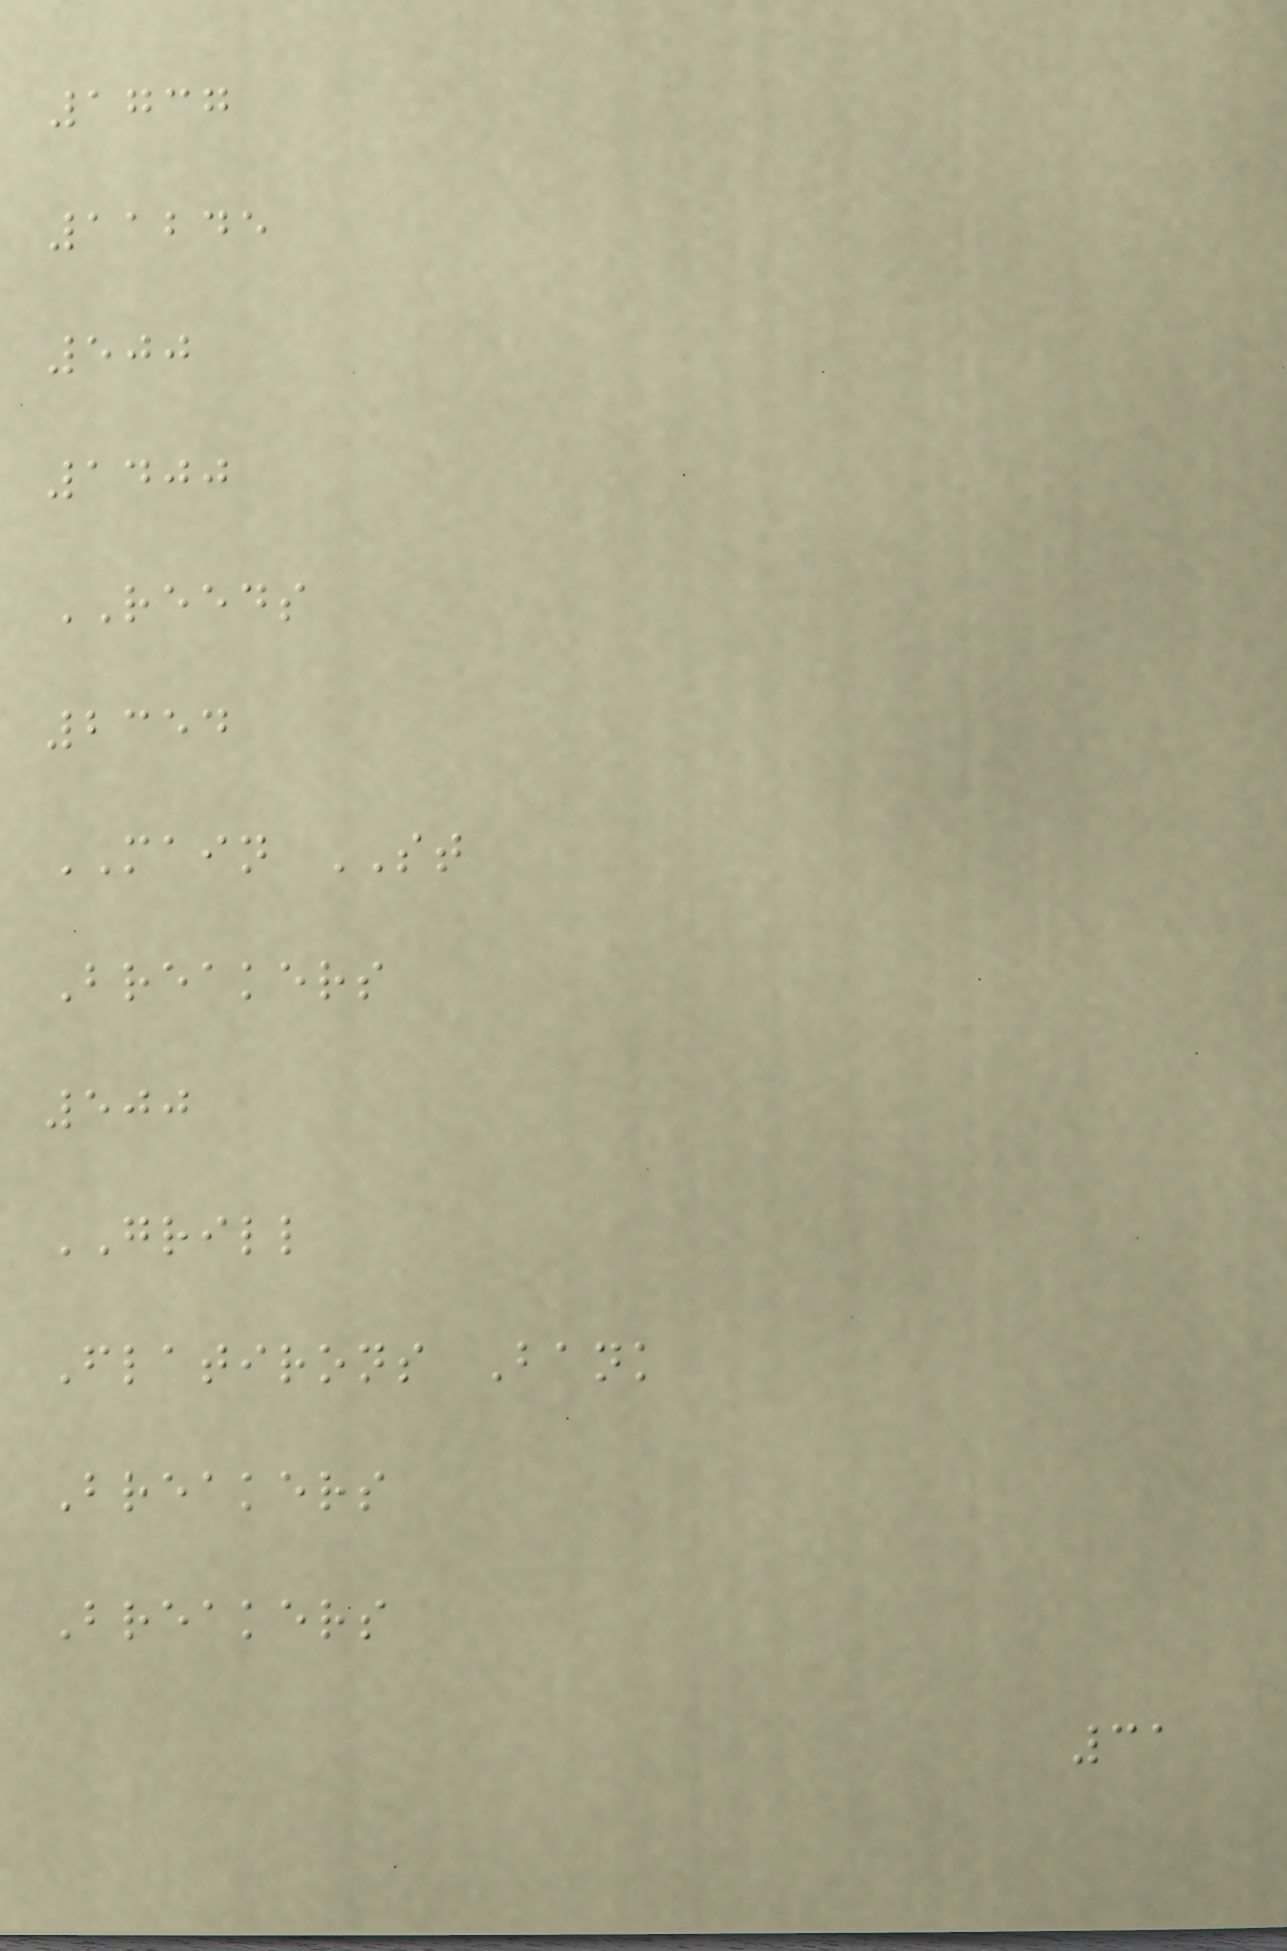1737
11245
500
1400
REEDS
2354
MAIN ST
Breakers
500
GRILL
Flatirons Bank
Breakers
Breakers
31
